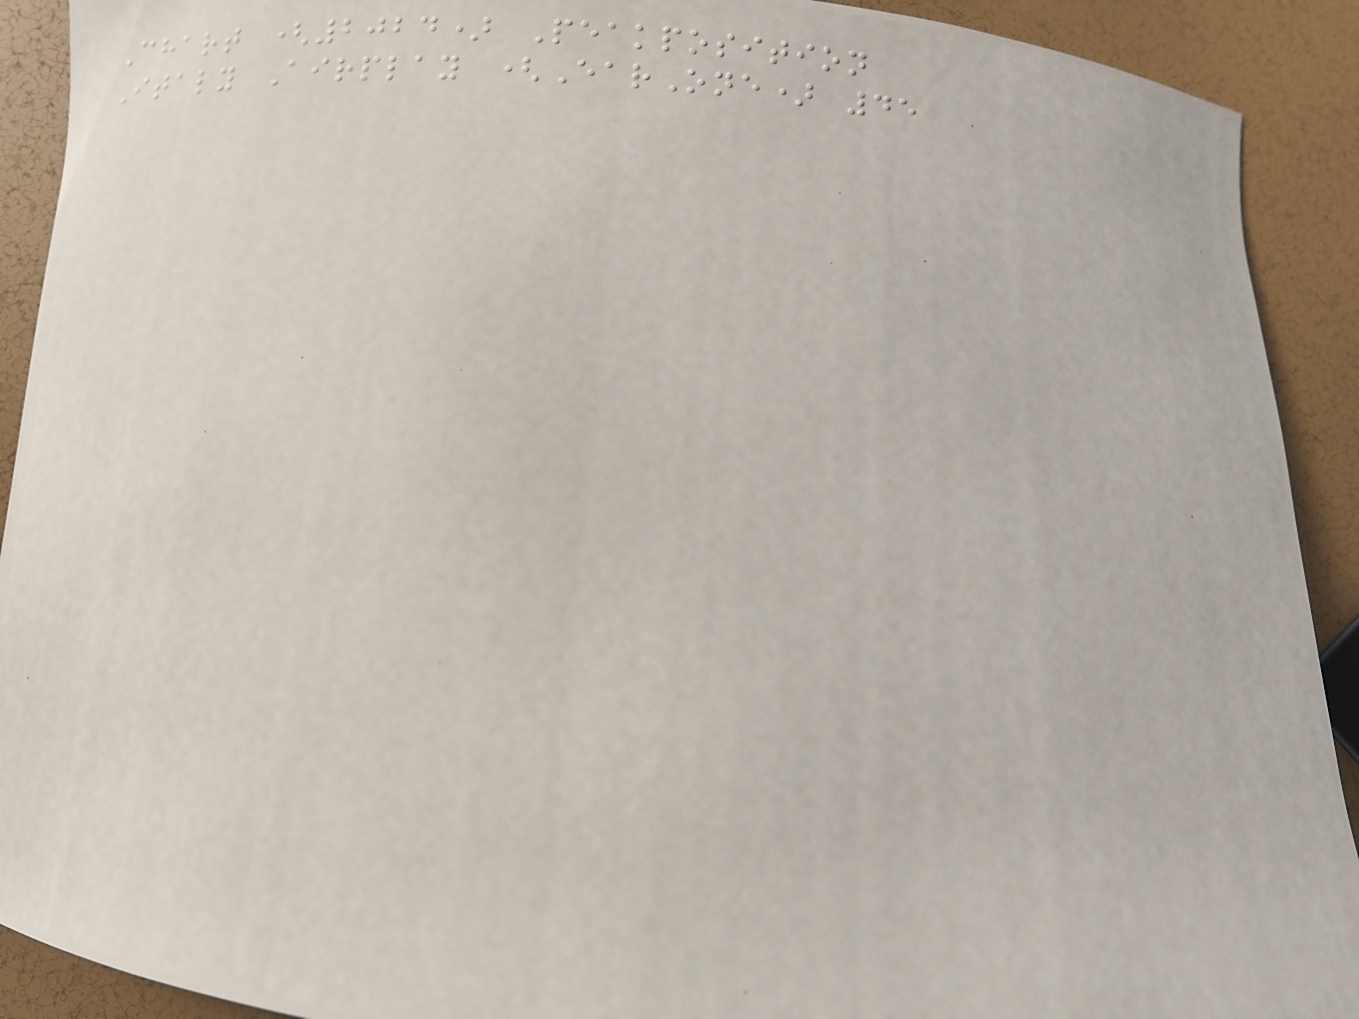Chart (2024) Peakposition
Italy Airplay (EarOne) 45
